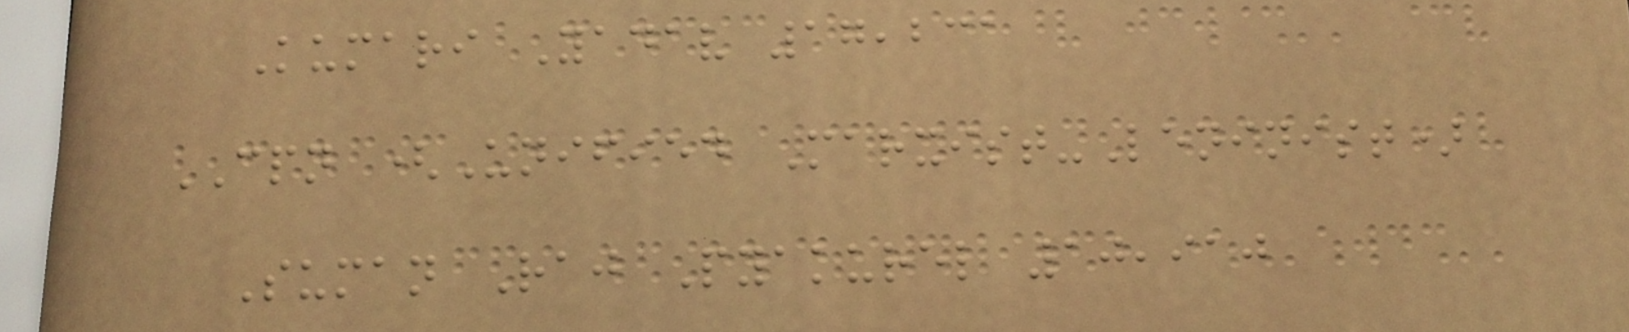Kumari Yadav 17,231
CPN (Unified Marxist-Leninist)
Suman Raj Pyakurel 10,910
